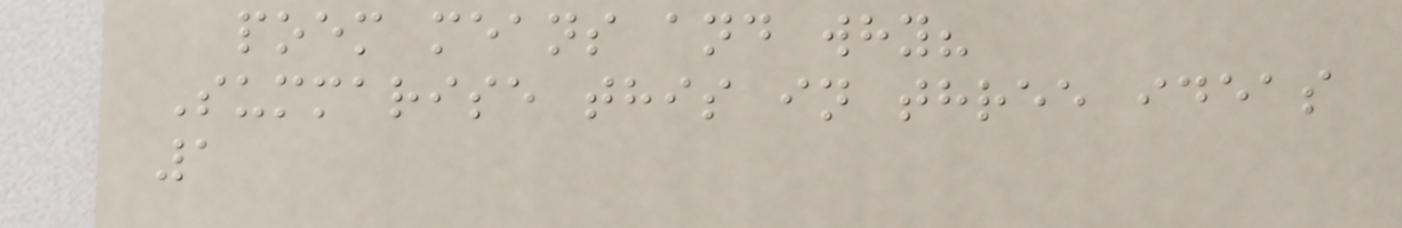poem means and why?
Summarise this in three ideas
1
